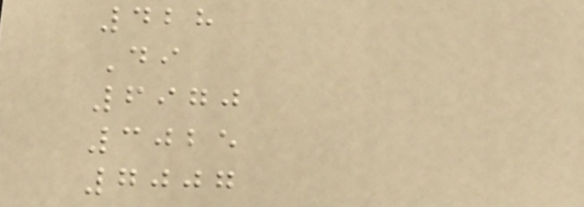428
Di
6970
3025
7007
